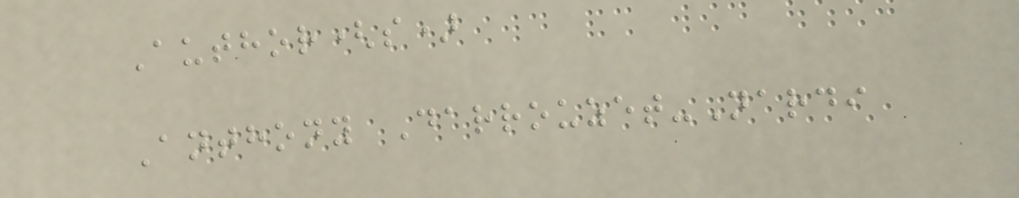Author(s)
Anthony Darrouzet-Nardi
